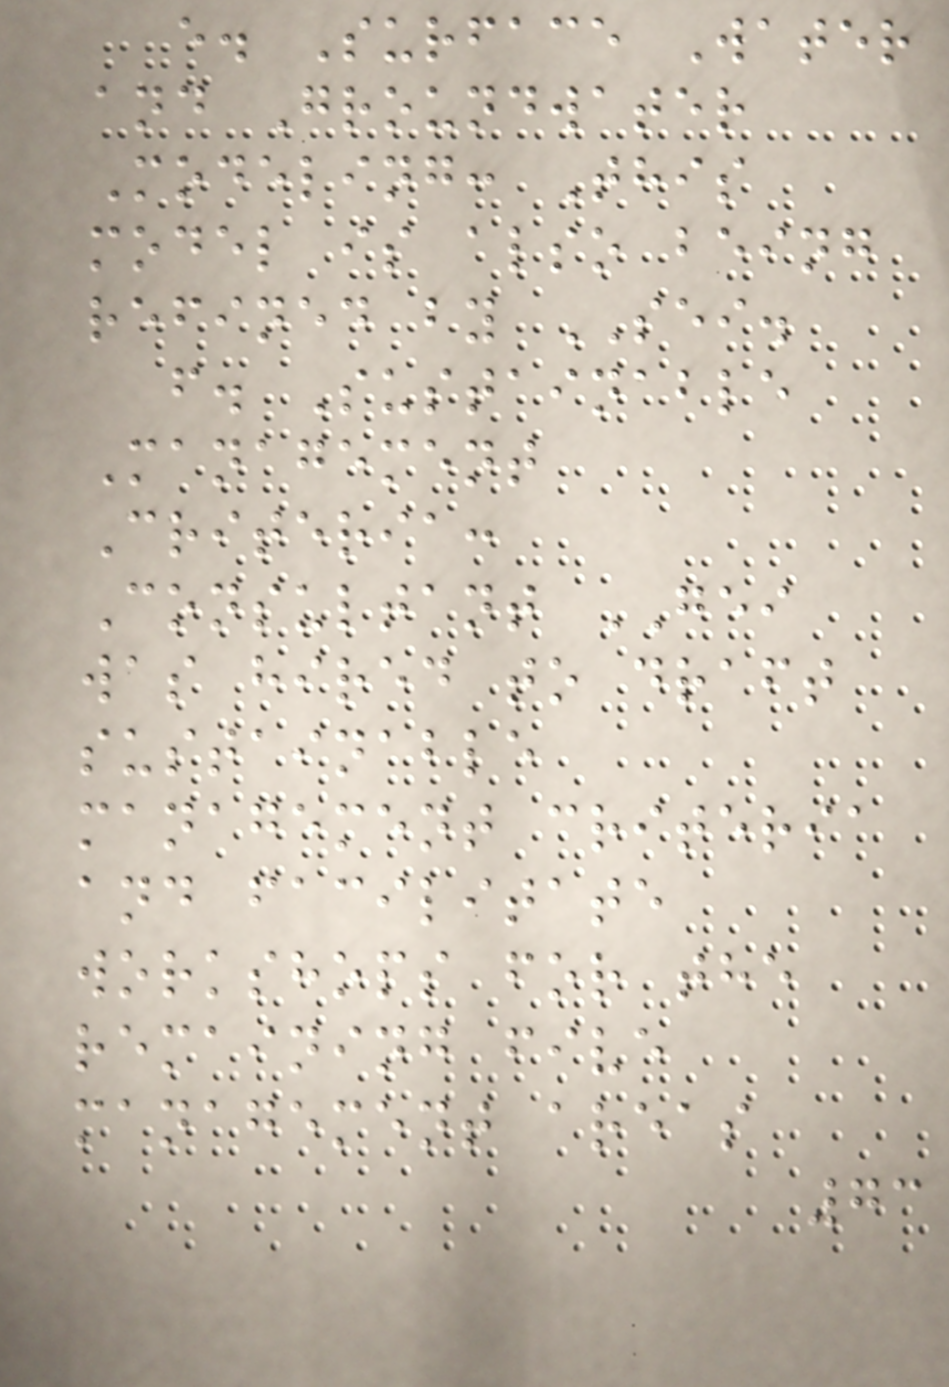e. Surface Water
and Groundwater
Modeling: This
model is also being
refined by SEI.
f. Sustainable
Management
Criteria:
Consultant GEI
was hired to draft
sustainable
management criteria
and facilitate
workshops for the
remaining five
management areas
73
